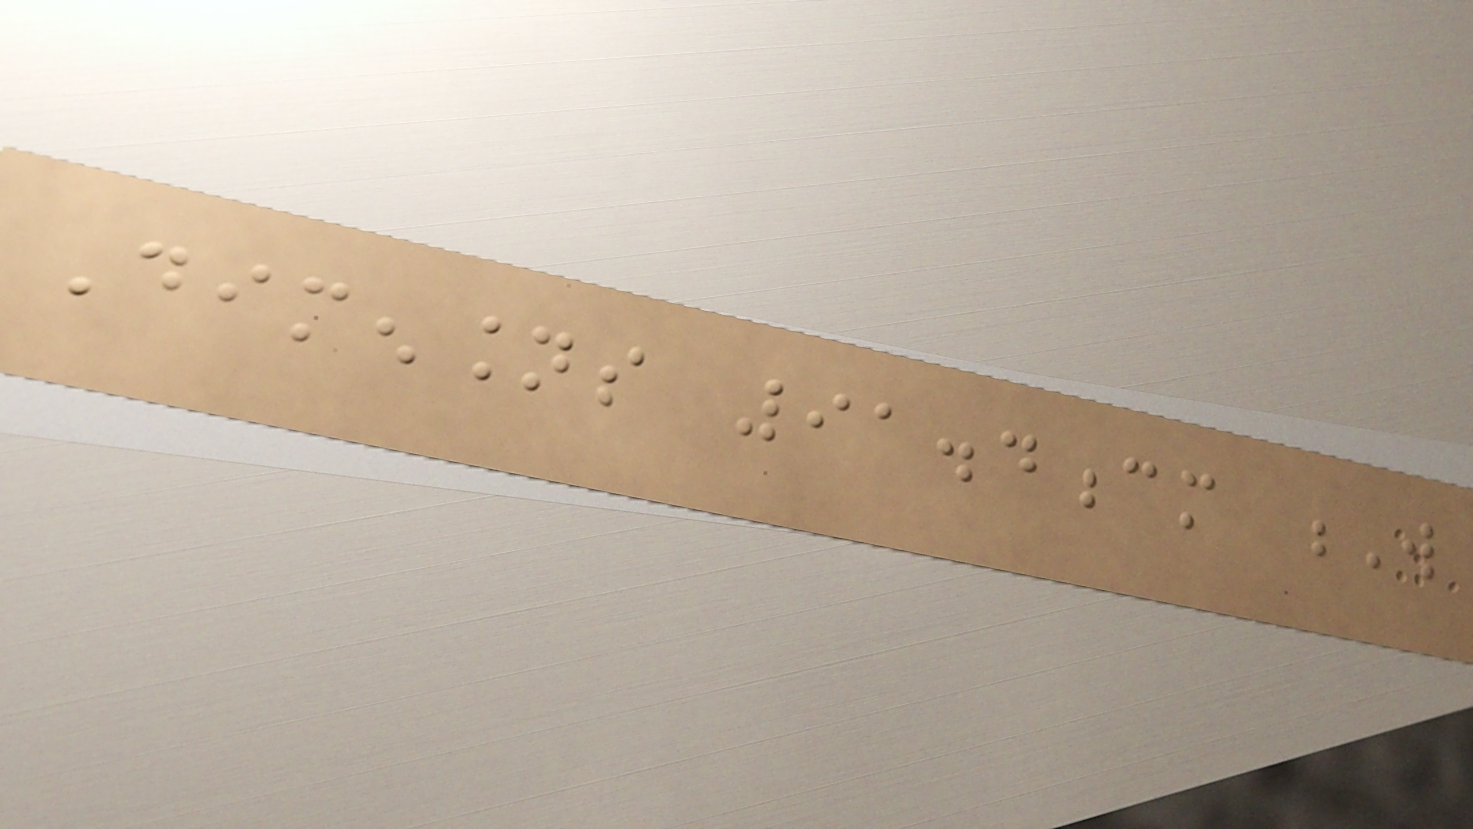Dimensions 91.4cm W
